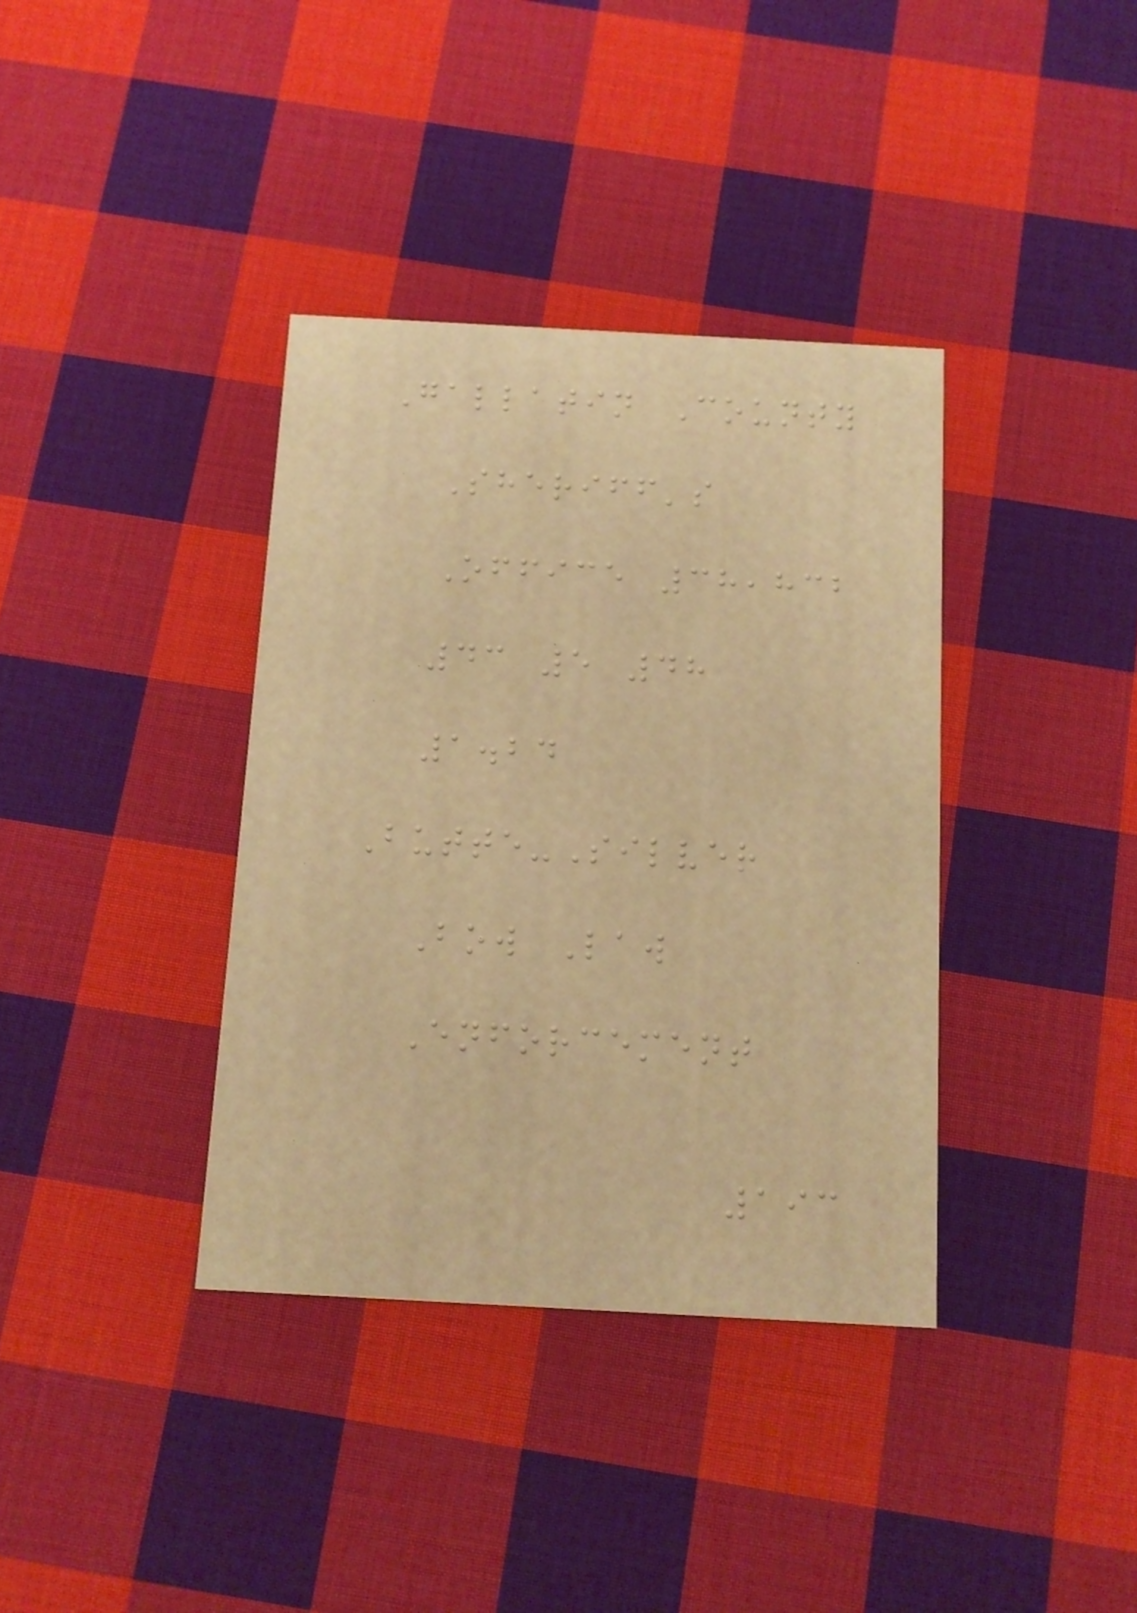Gallatin County
Sheriff's
Office 38,832
43 5 48
1.24
Butte-Silver
Bow Law
Enforcement
193
